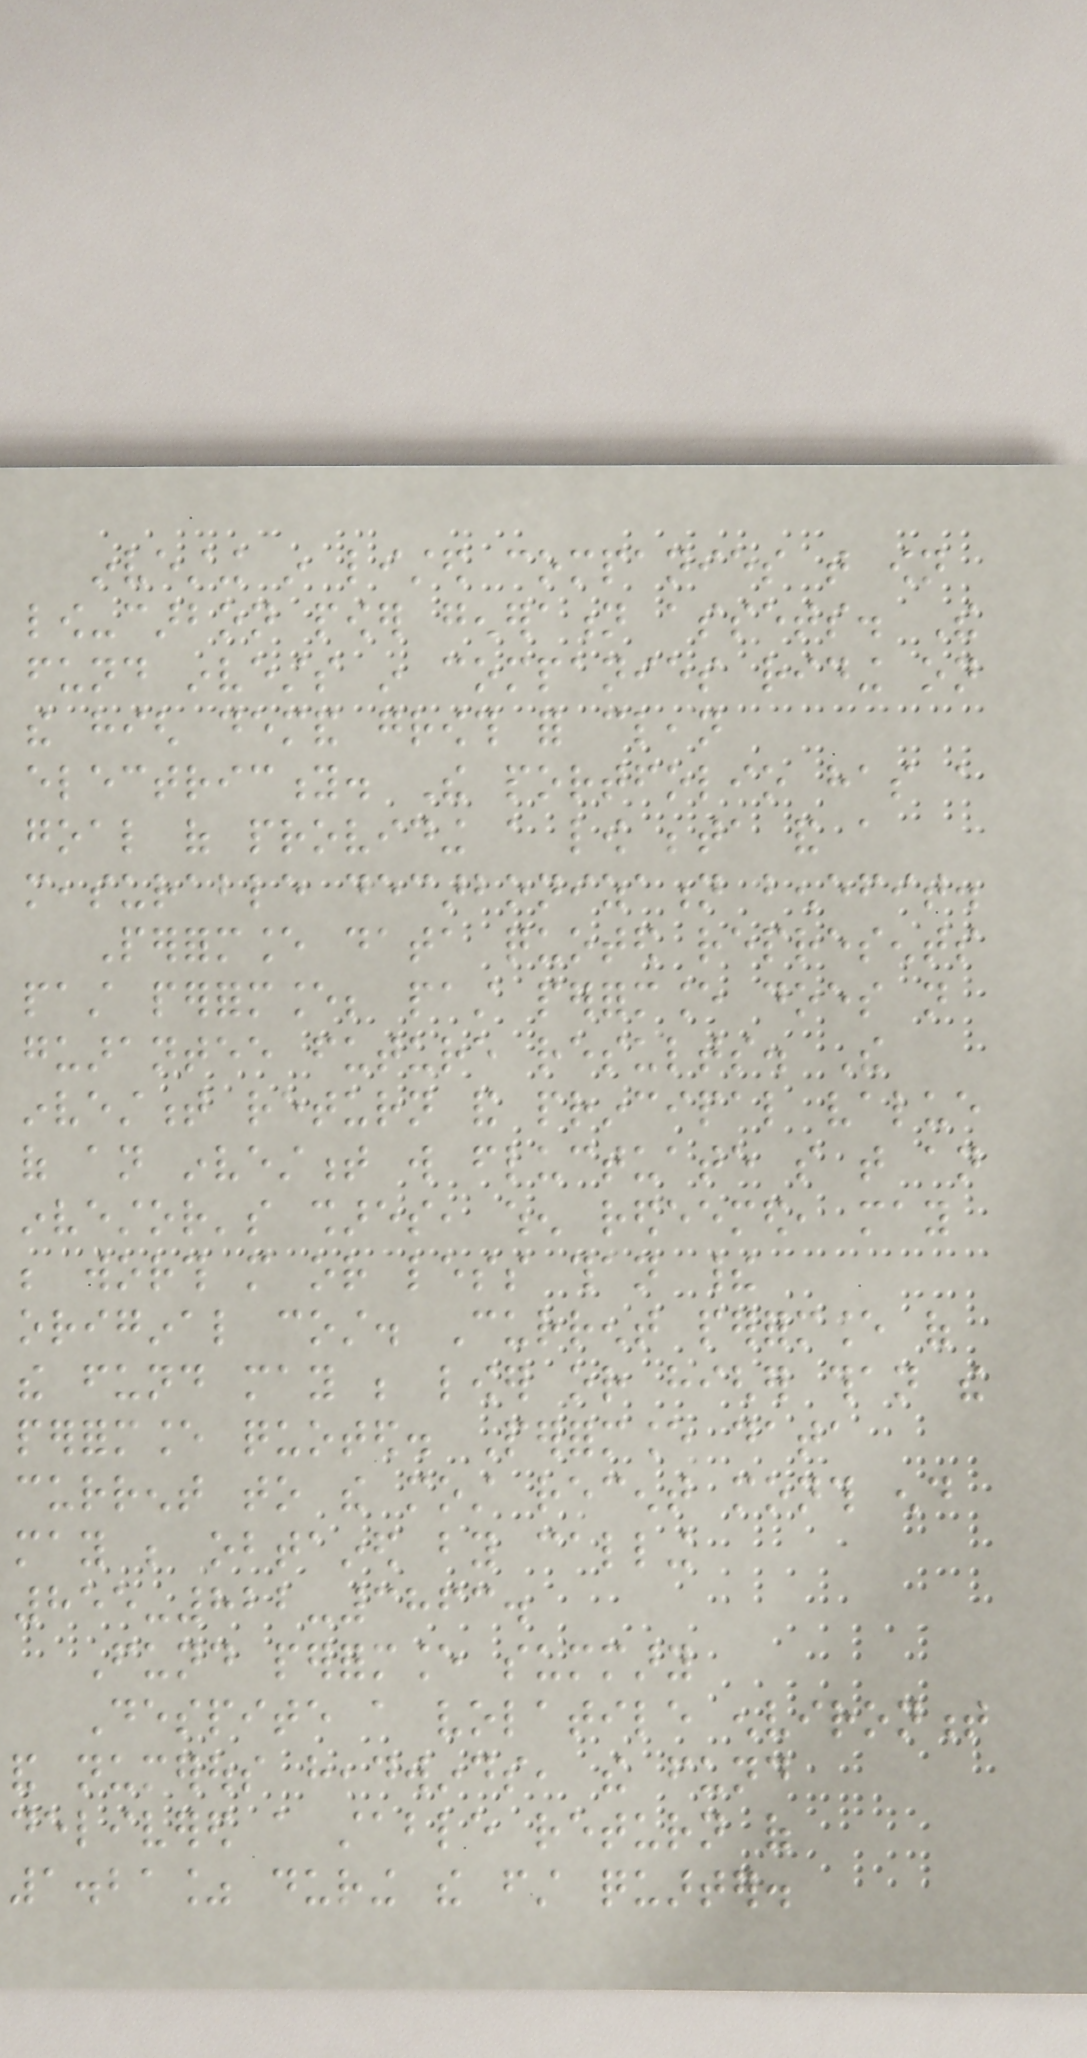investing in listed companies that own
low-carbon power generation assets. The
fund invests in companies riding on
the high demand growth for clean
electricity. The portfolio has a
goal of providing a low beta and a
measurable decarbonization benefit.
Performance data quoted represents
past performance; past performance does not
guarantee future results. The
investment return and principal value
of an investment will fluctuate so that an
investor's shares, when redeemed, may
be worth more or less than their
original cost. Current performance of
the fund may be lower or higher than the
performance quoted. Performance data
current to the most recent month end
may be obtained by calling
855-822-3863.
Fund performance summary
Despite a volatile environment
and numerous headwinds, the fund
delivered a stable return of
1.21% during the first quarter.
